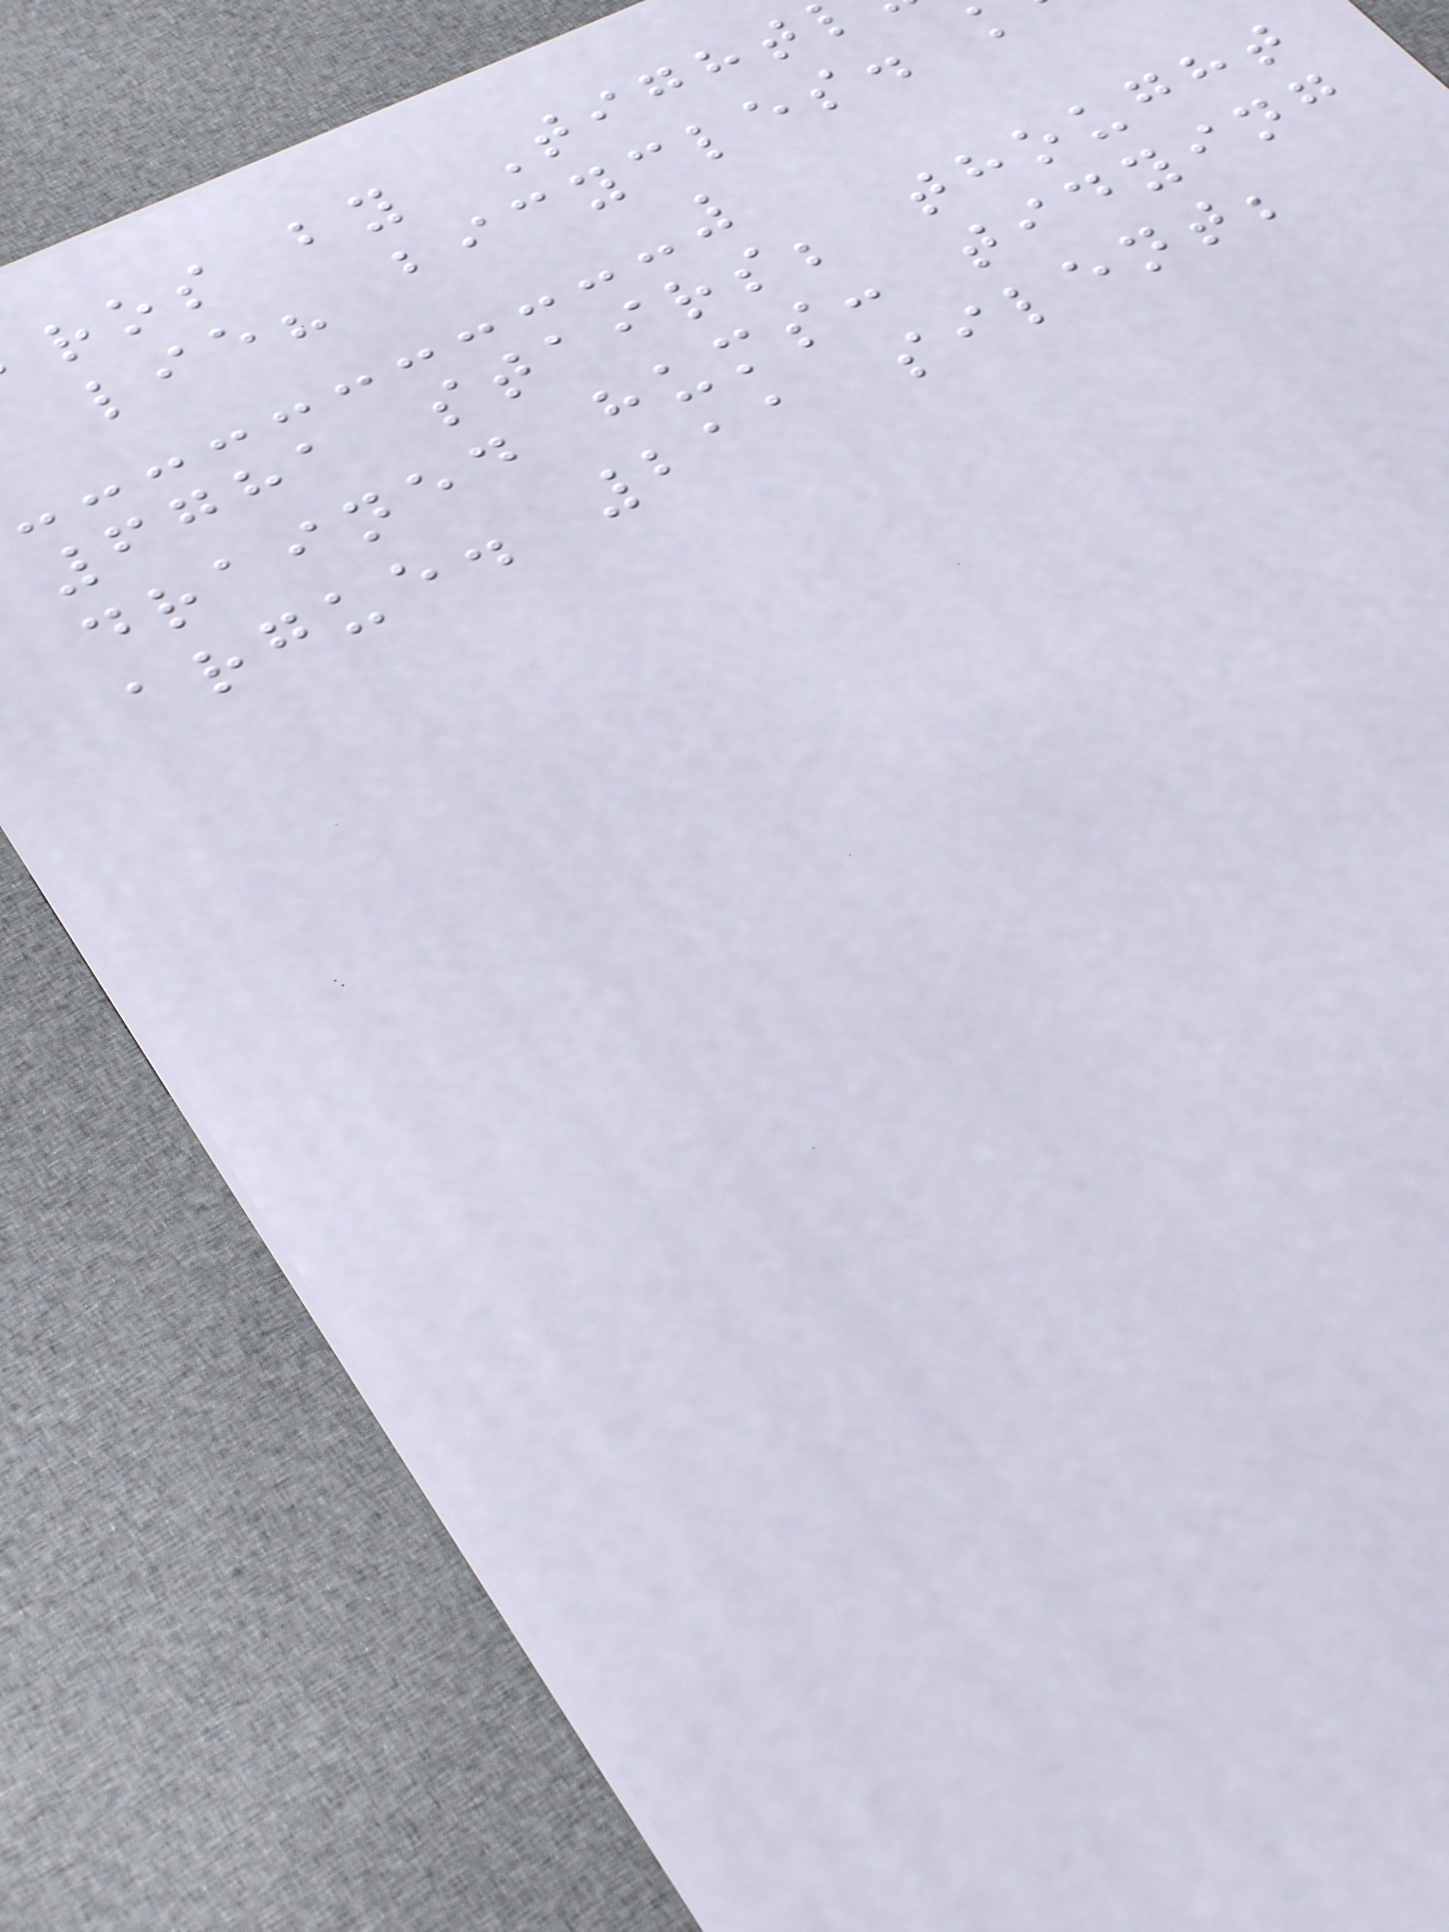ros by Tight
lie? bicycles.
6781 stairs; thought
drained hums: tidying
argue. 211 silent;
